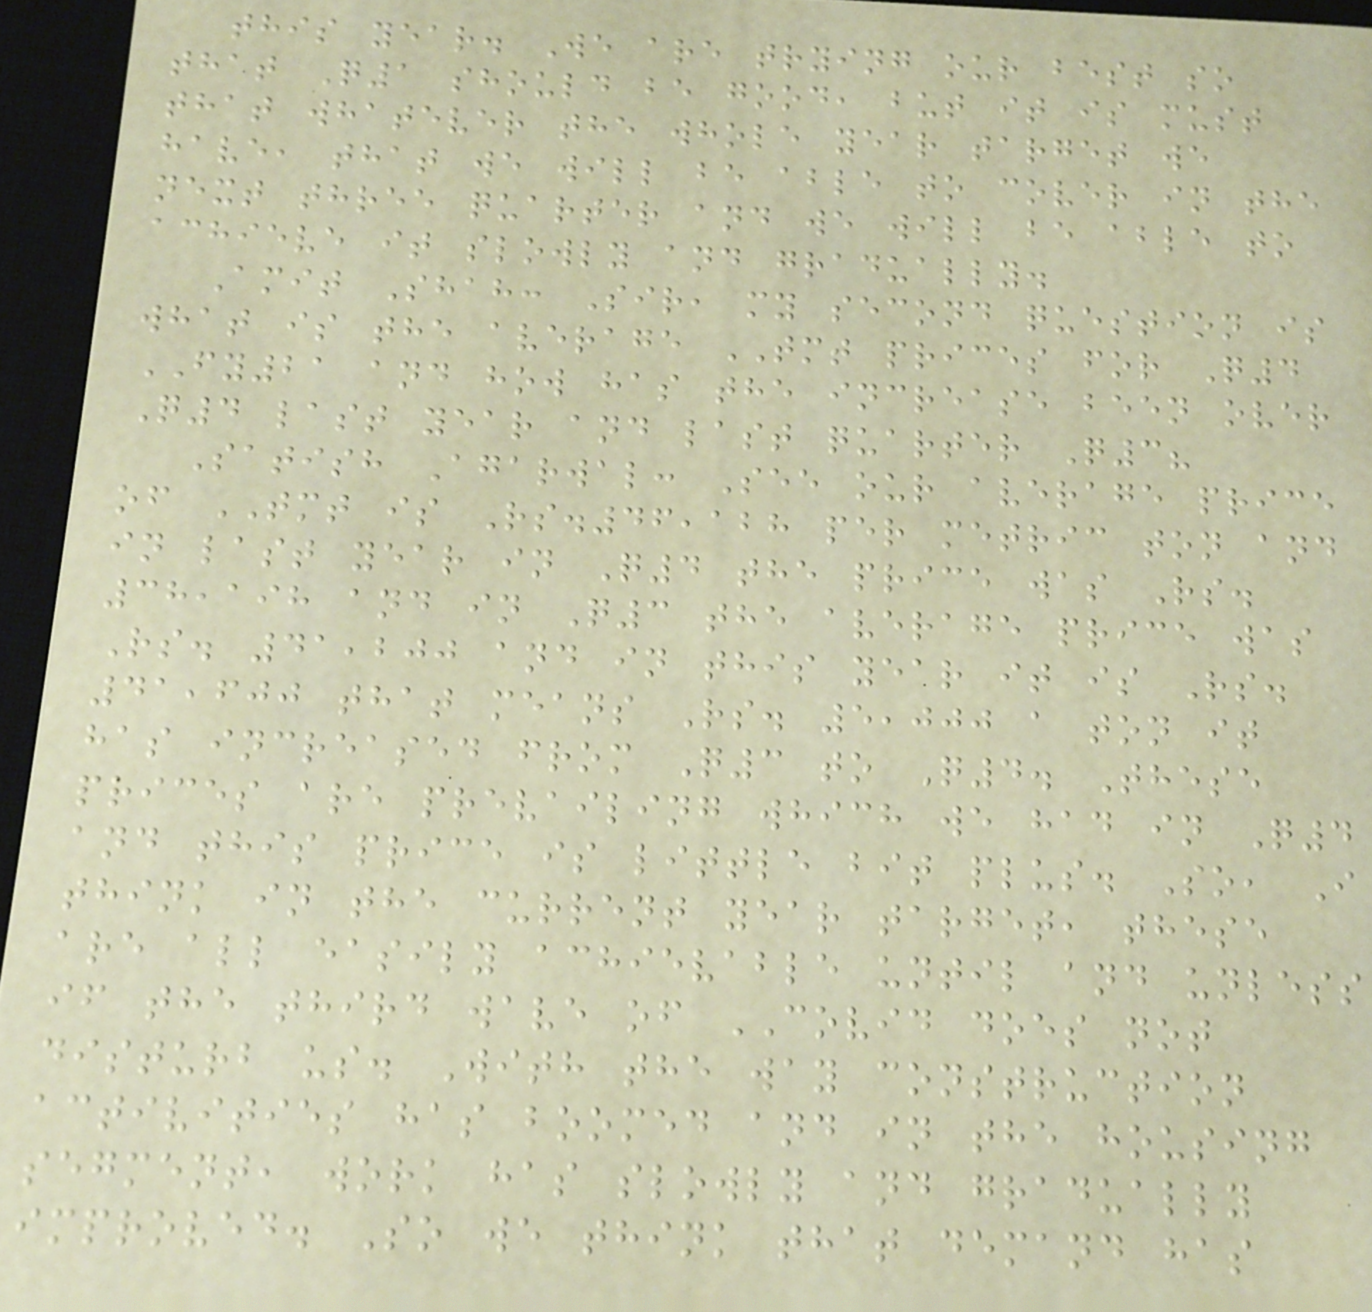this year. We are trying our best so
that Q1 should be good, but it is must
that whatever the whole year target we
have, that we will be able to cover in the
next three quarter and we will be able to
achieve it slowly and gradually.
Amit Shah: Sir, my second question is
what is the average TMT prices for Q4
FY21 and how has the increase been over
Q4 last year and last quarter Q3?
Satish Agarwal: See our average price
of TMT is Rs.46,128 per metric ton and
in last year in Q4 the price was Rs.
38,198 and in Q3 the average price was
Rs. 41,200 and in this year it is Rs.
41,600 that means Rs. 5,000 a ton it
has increased from Q3 to Q4. These
prices are prevailing which we had in Q4
and this price is little bit plus. So, I
think in the current year target, these
are all easily achievable until and unless
if the third wave of COVID does not
disturb us. With the way construction
activities has boomed and in the housing
segment, work has slowly and gradually
improved. So we think that demand has
